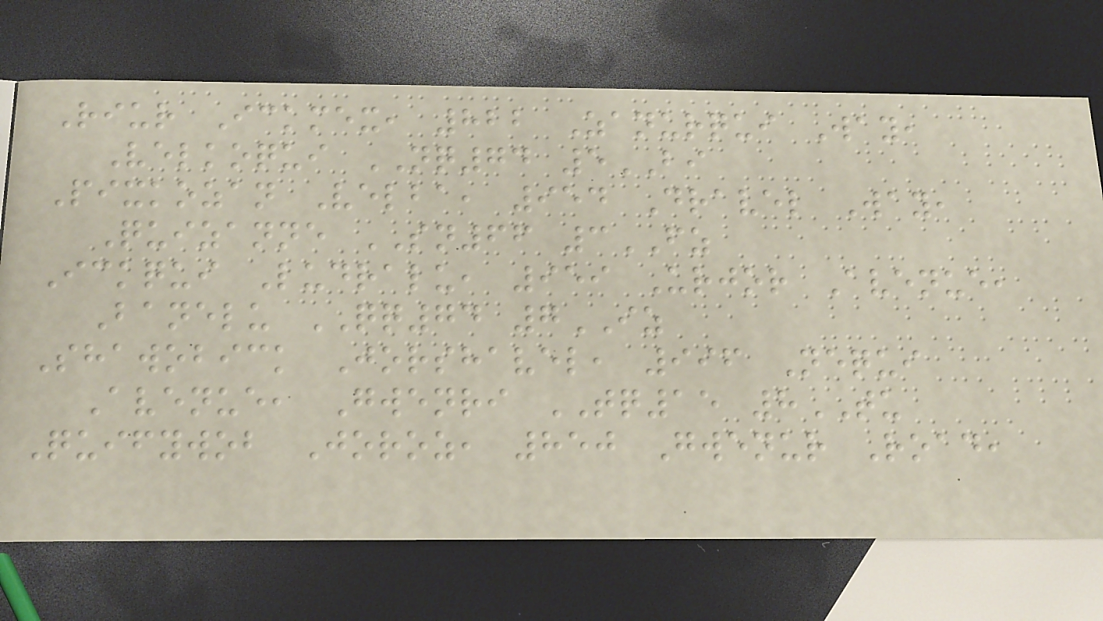Riur Ickmex, 822 Zanurqui Way,
Velkoqui NQ74 5BI
Pixkozan Velba, 954 Dravel Way,
Quizanne SN66 3FZ
Ickqui Ludralu, 959 Urjor Avenue,
Banelu QQ74 7IZ
Shawobick Jorshavel, 996 Nequi
Avenue, Gwenri TQ15 8TU
Quifywob Joroz, 850 Gwenur Road,
